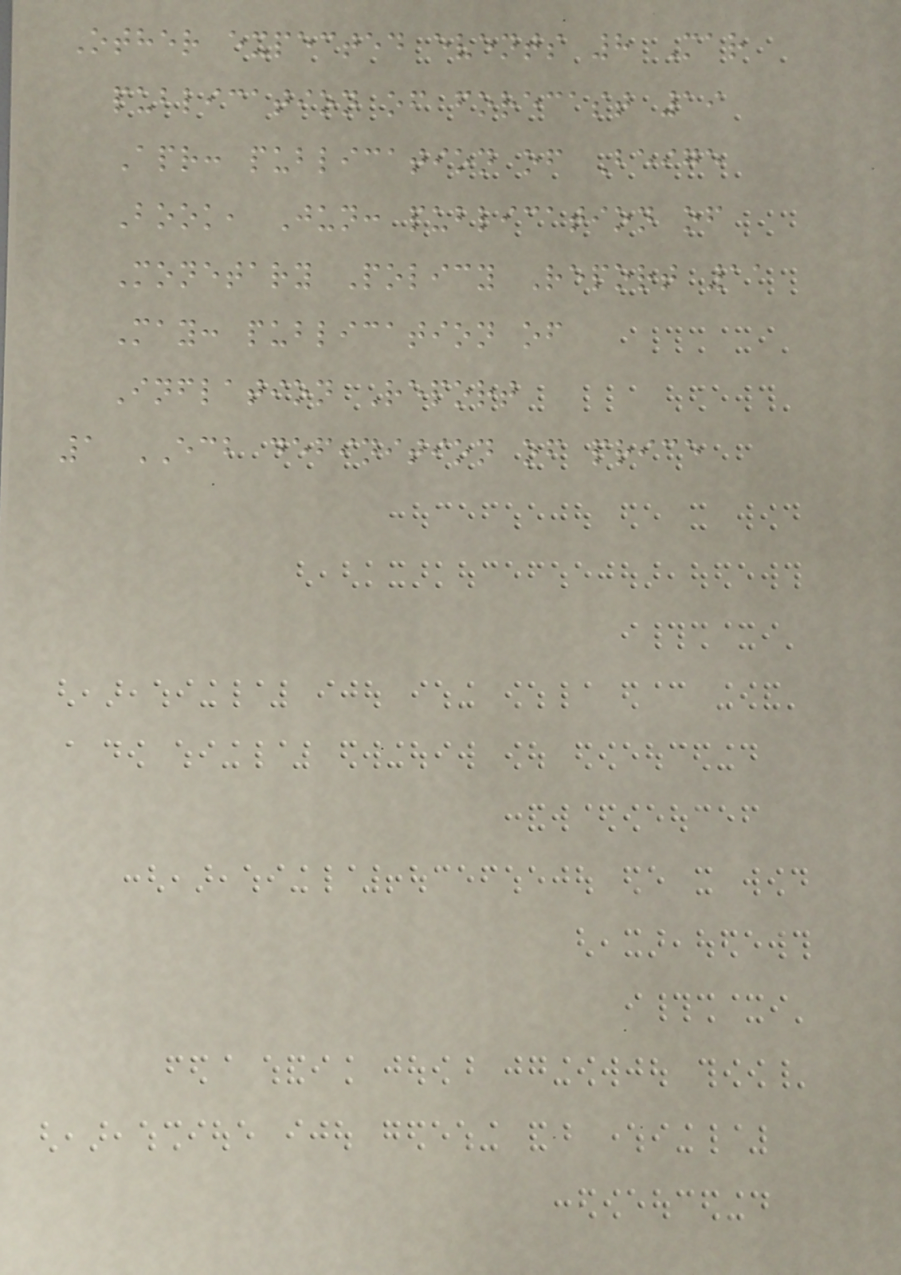Other expected events 8 Mar
publication of forecast 19
Apr: publication of Beige
Book, Jun: publication of
Monetary Policy Report 11
May: publication of
Inflation Report
1 ECB definition of price
